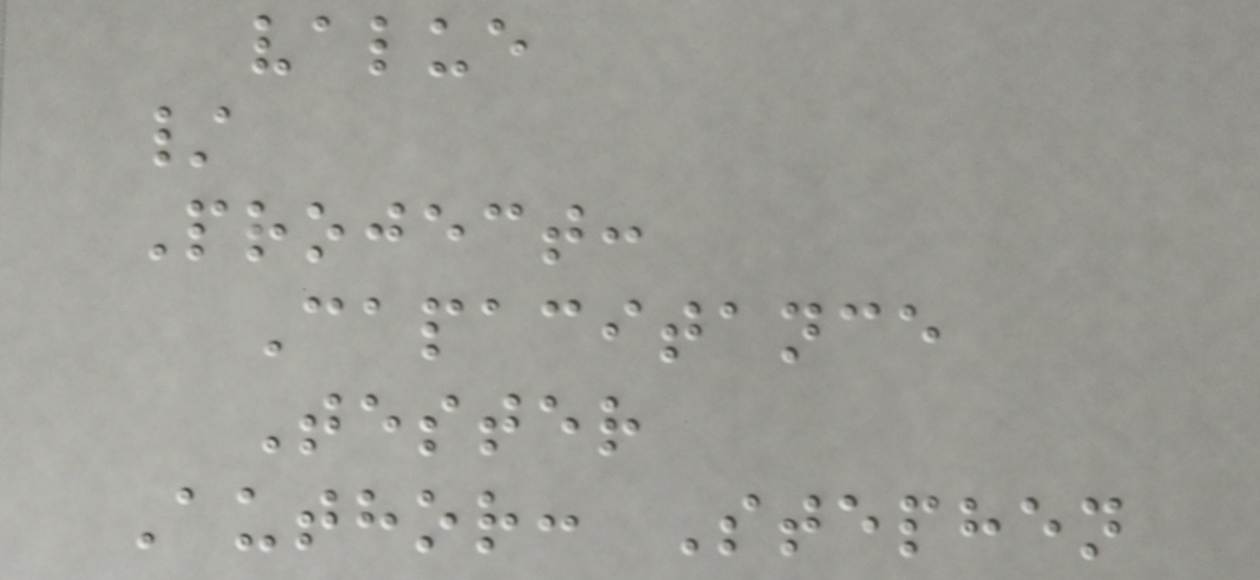value
/
Project:
Capacitance
Tester
Author: Stephen
